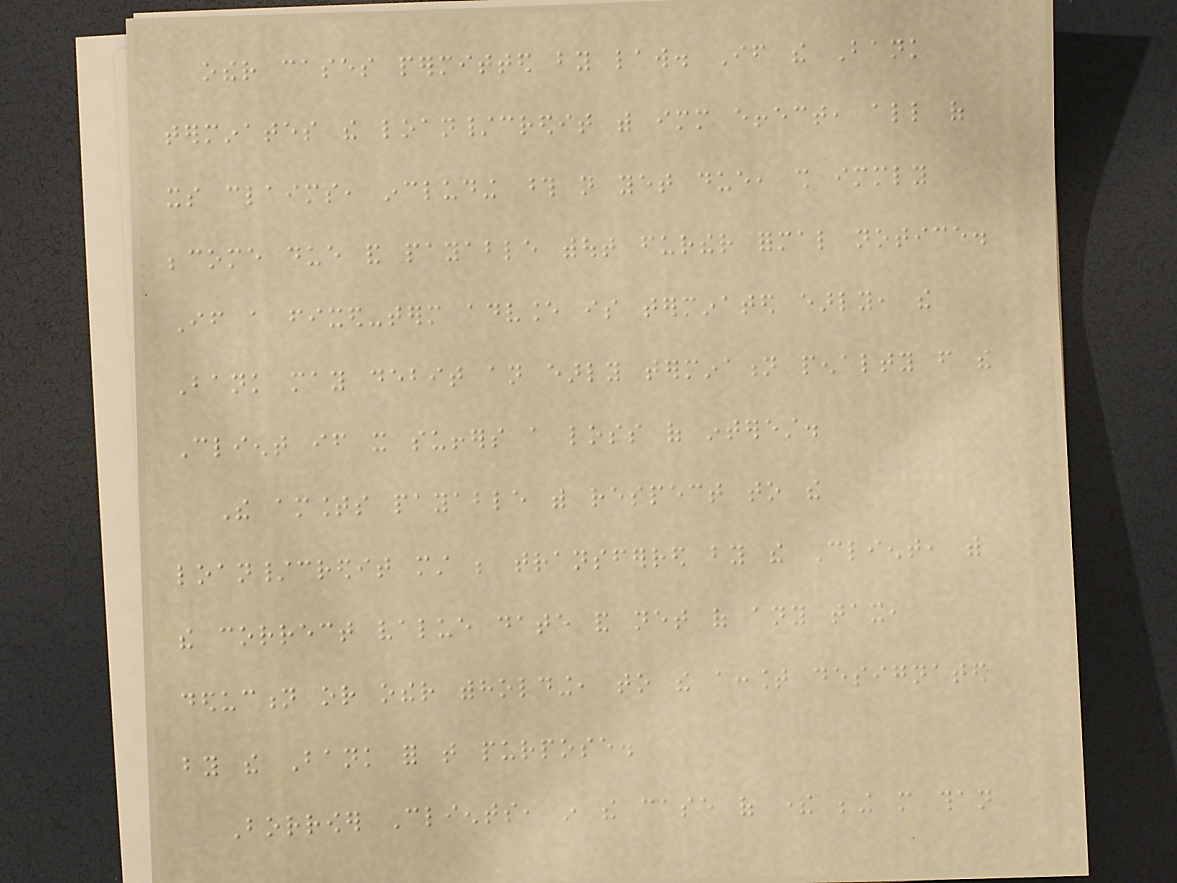other cases permitted by law. If the Bank
terminates the loan/credit with immediate effect, all of
its claims, including those not yet due, shall immediately
become due and payable without further formal notice.
If a fixed-term advance is terminated early, the
Bank may debit an early termination penalty from the
Client if it suffers a loss of interest.
The amounts payable with respect to the
loan/credit must be transferred by the Client, with
the correct value date and net of any tax,
deduction or other withholding, to the account designated
by the Bank for that purpose.
Borrower Clients, in the case of there being more than
